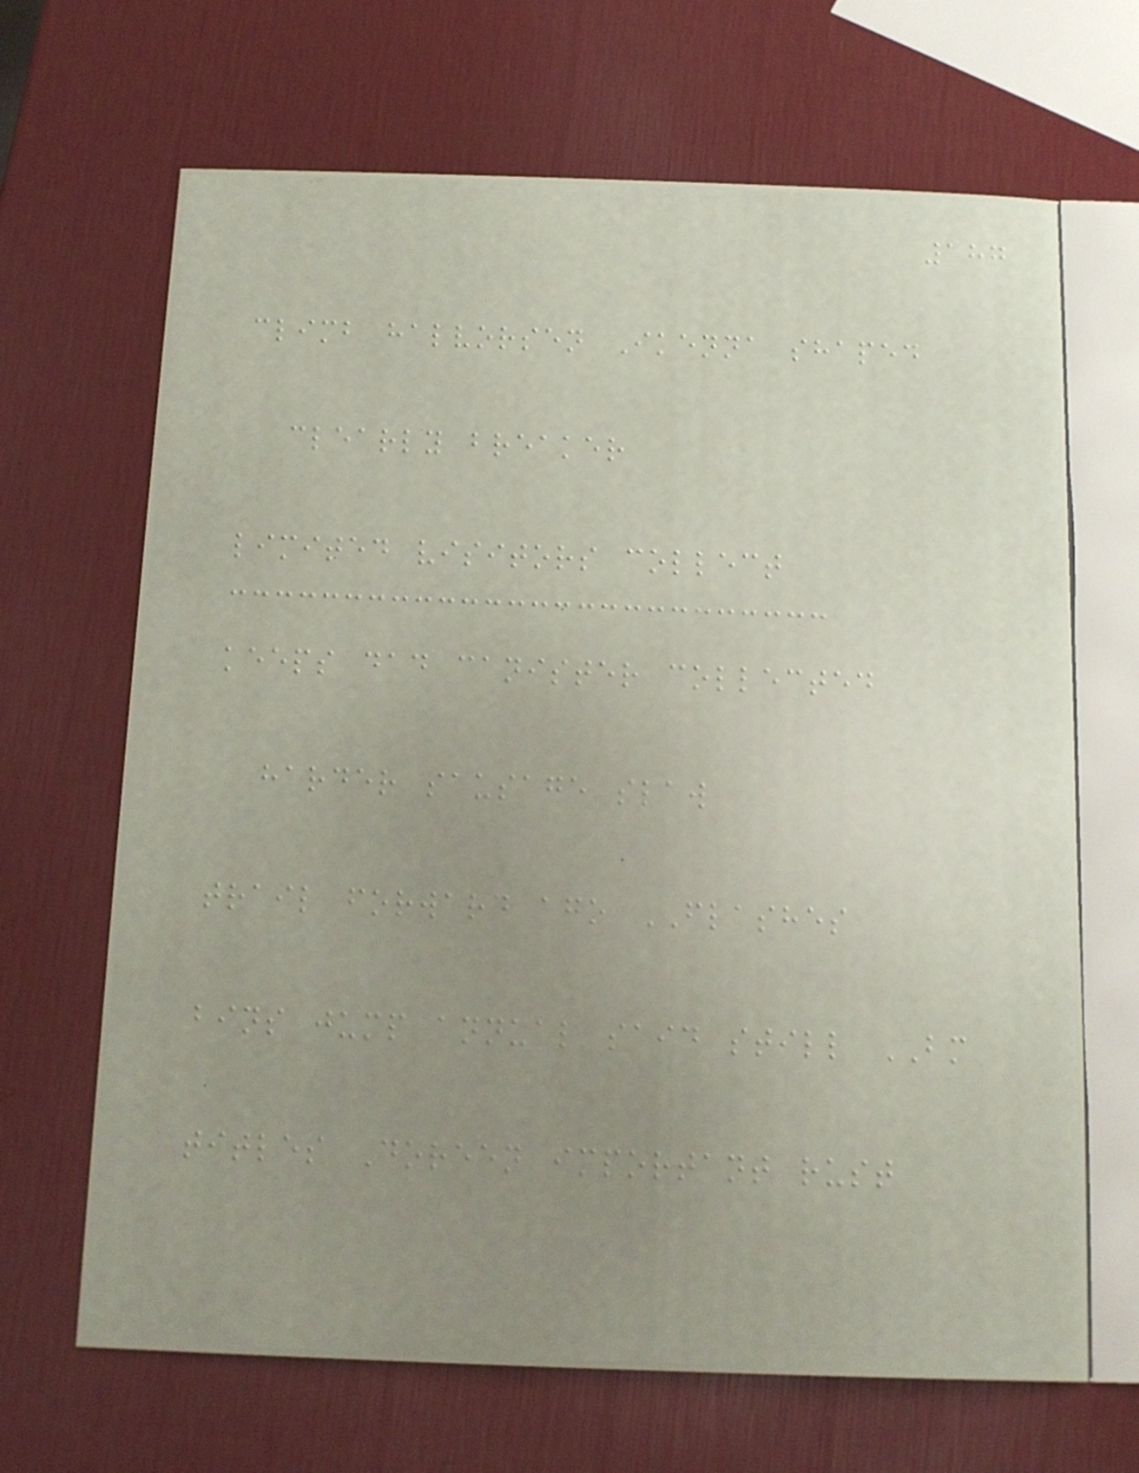187
climb halvorsen Ikenna shaped
clearly breaker
limited visitors collect
keeps dad canister collected
harder sausage slaw
trail forward ago FLASHES
bins jump annual said still BM
titles Doreen important rust
